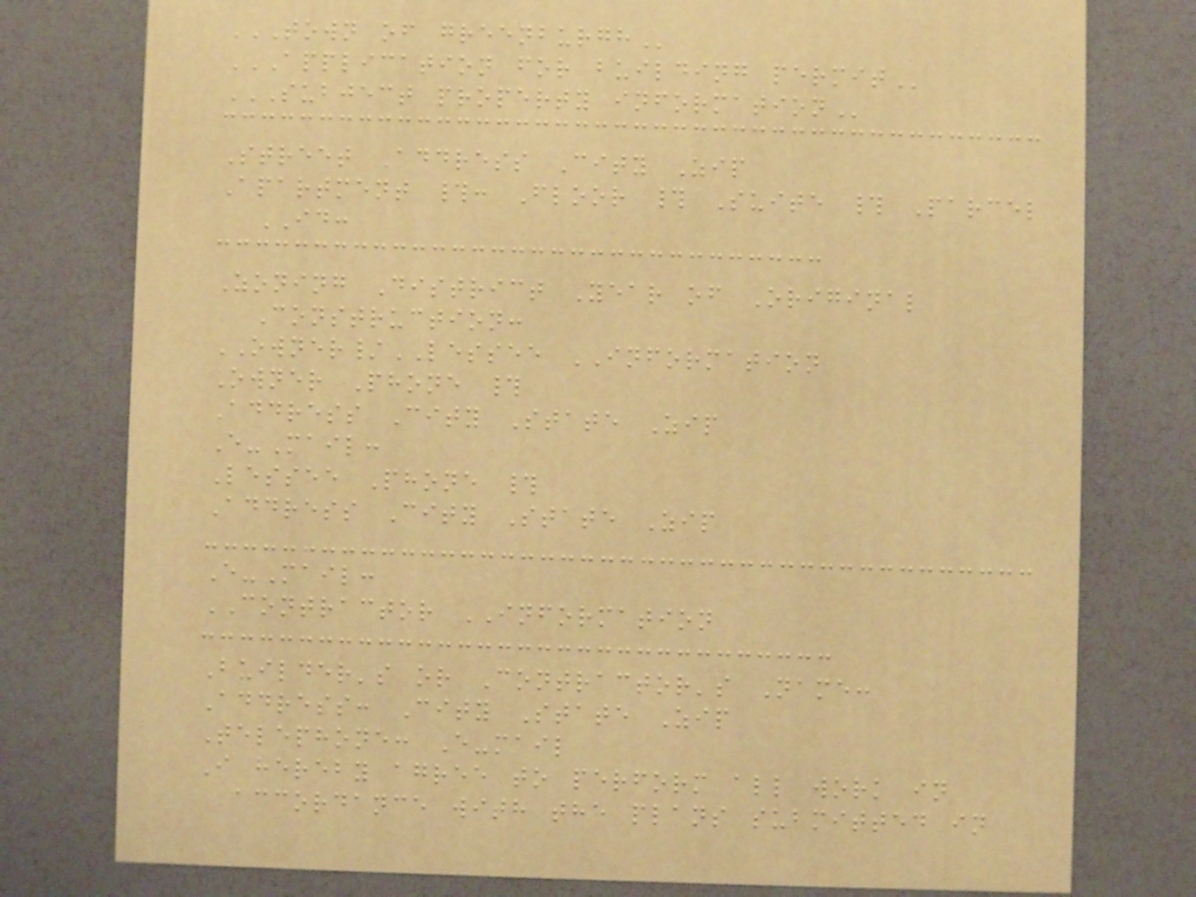TOWN OF GREENBURGH
APPLICATION FOR BUILDING PERMIT
SUBJECT PROPERTY INFORMATION
Street Address City Zip
Apartment #: Floor # Suite # Parcel
ID:
Zoning District Year of Original
Construction:
OWNER/LESSEE INFORMATION
Owner Phone #
Address City State Zip
E-Mail:
Lessee Phone #
Address City State Zip
E-Mail:
CONTRACTOR INFORMATION
Builder's or Contractor's Name:
Address: City State Zip
Telephone: E-mail
I hereby agree to perform all work in
accordance with the plans submitted in
